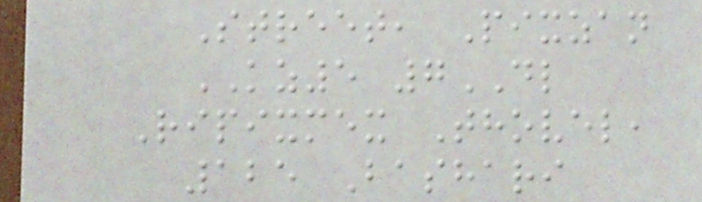Street, Pixzan
KZ5 7DL
Ripixmex Thovel,
125 Bashari
